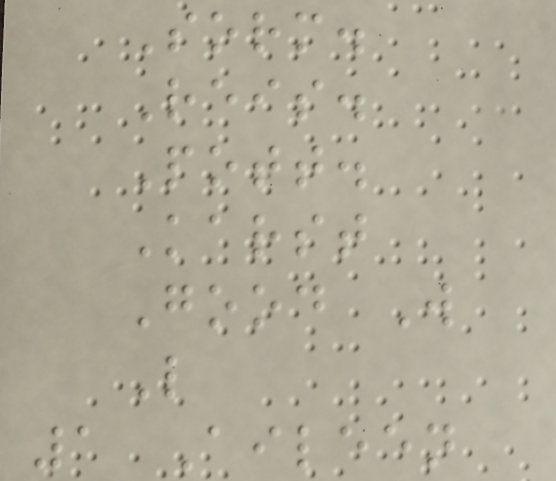Sorm.
Reis.
Pott.
Karst
Good W
L
1 Aileen
